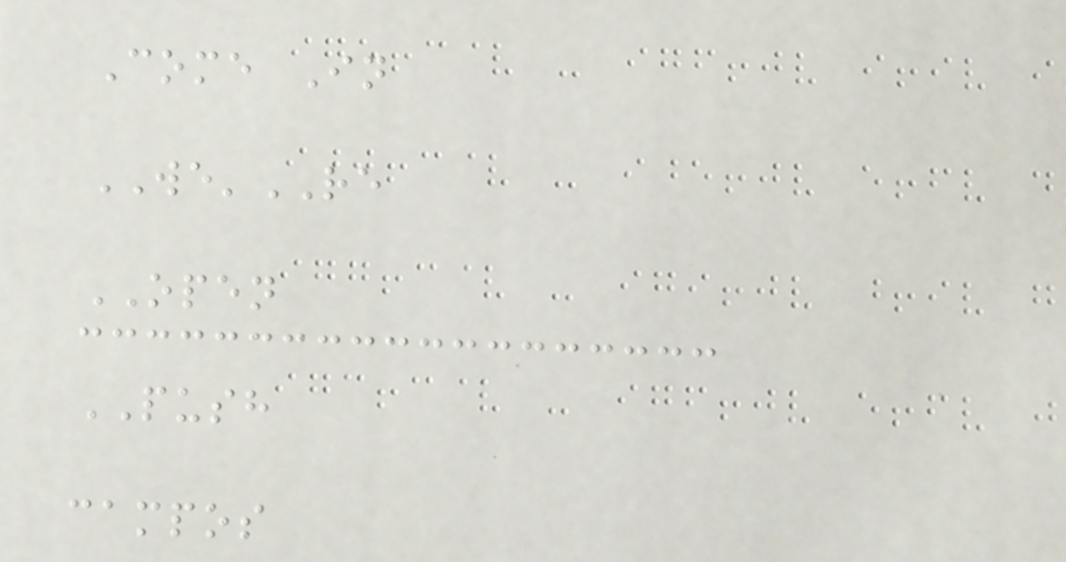Come In
WE'RE
OPEN
PUSH
campos
